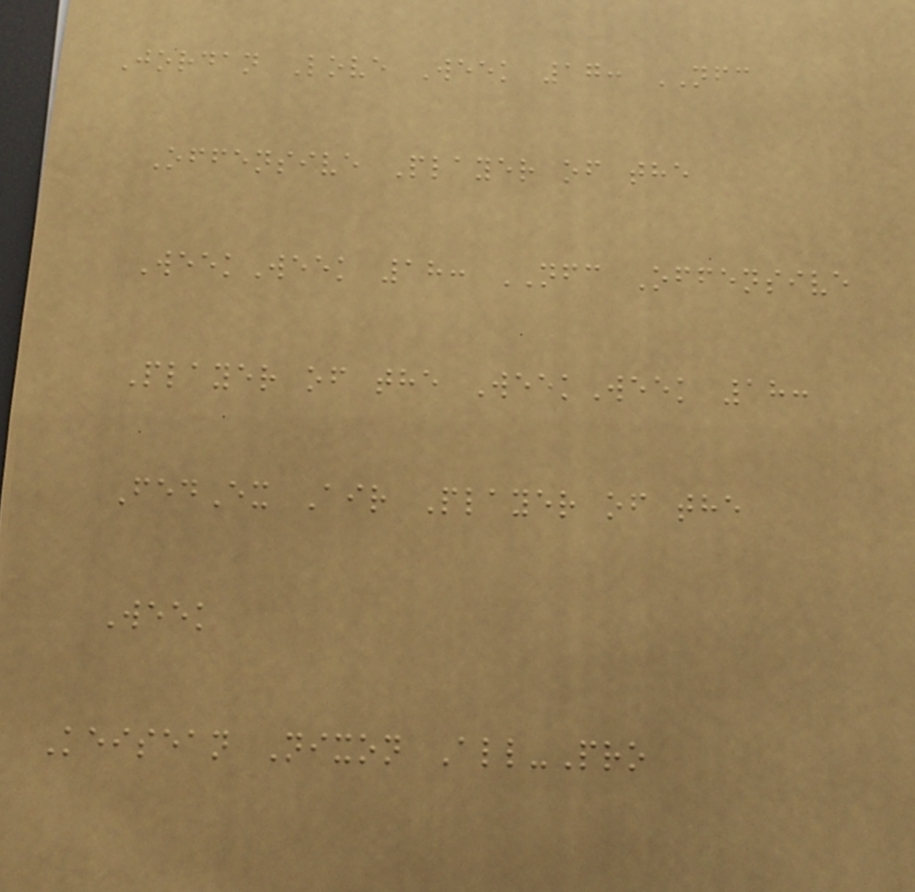Jordan Love Week 17: NFC
Offensive Player of the
WeekWeek 18: NFC Offensive
Player of the WeekWeek 18:
FedEx Air Player of the
Week
Keisean Nixon All-Pro
